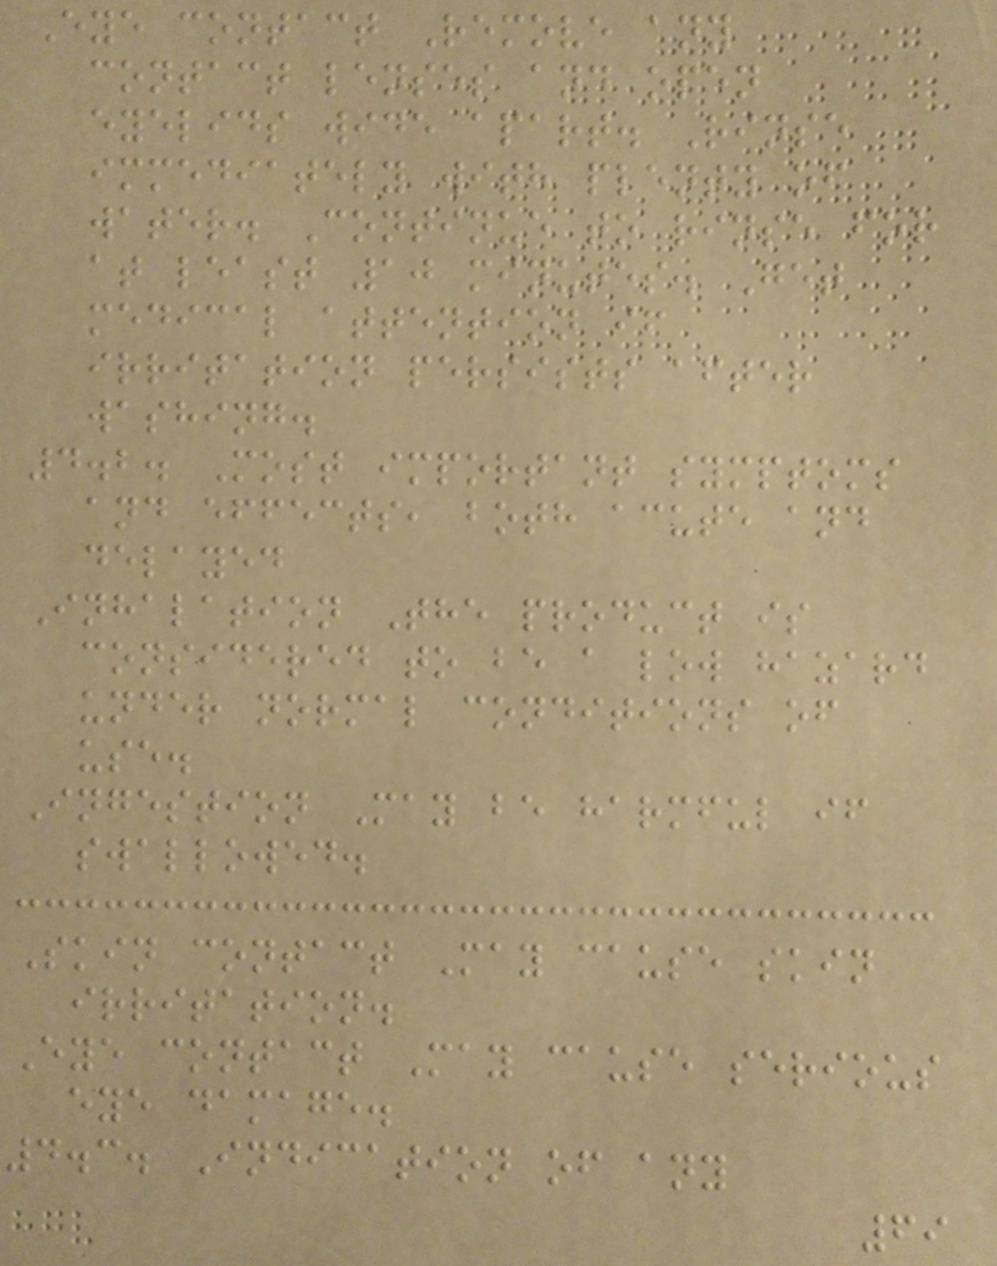Eye contact Remove any
contact lenses and open
eyelids wide apart. Rinse
immediately with plenty of
water. Continue to rinse for
at least 10 minutes. Get
medical attention if
irritation persists after
washing.
4.2. Most important symptoms
and effects, both acute and
delayed
Inhalation The product is
considered to be a low hazard
under normal conditions of
use.
Ingestion May be harmful if
swallowed.
Skin contact May cause skin
irritation.
Eye contact May cause serious
eye damage.
4.3. Indication of any
69
